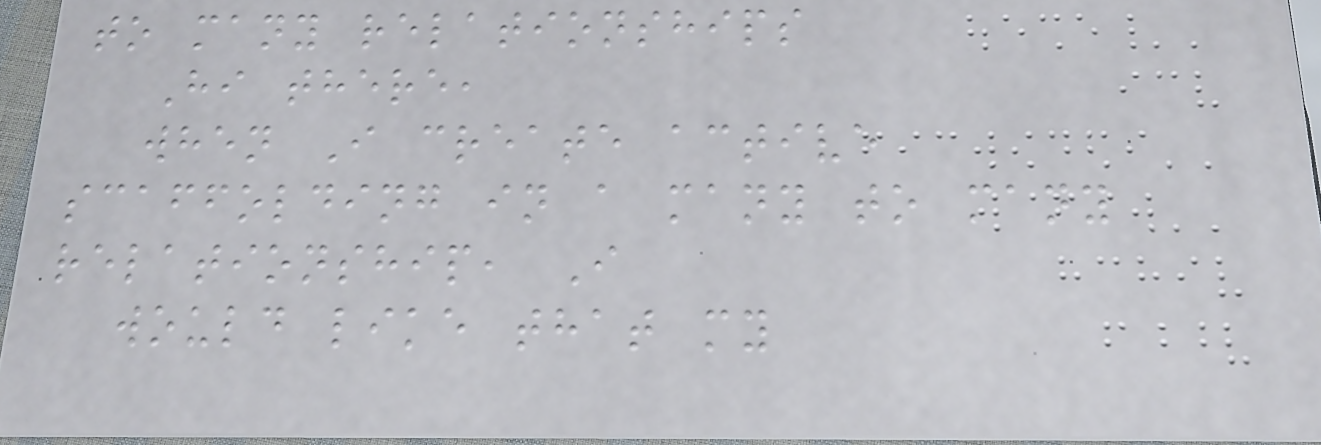to many relationships
Hi there,
when I create active
scaffolding in a many to many
relationship, I
would like that my
